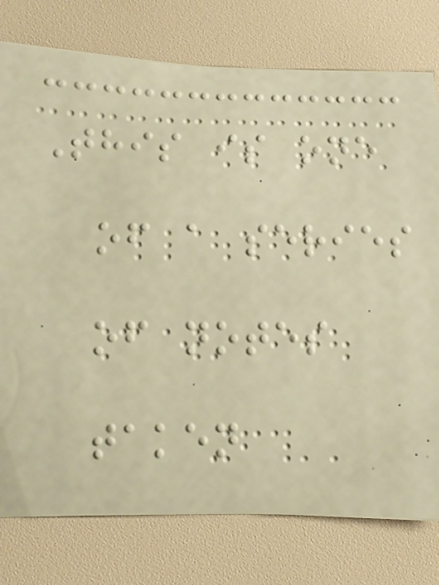This is one
of a series
of notes
taken
